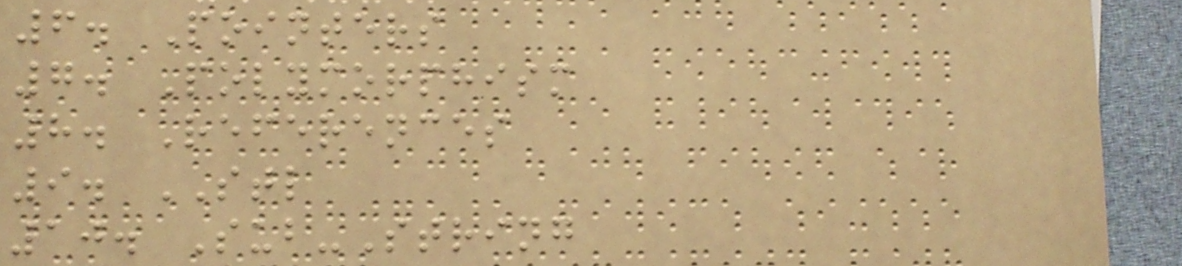6. Pointers
7. Polymorphism
8. References
9. STL
10. Sub-String
